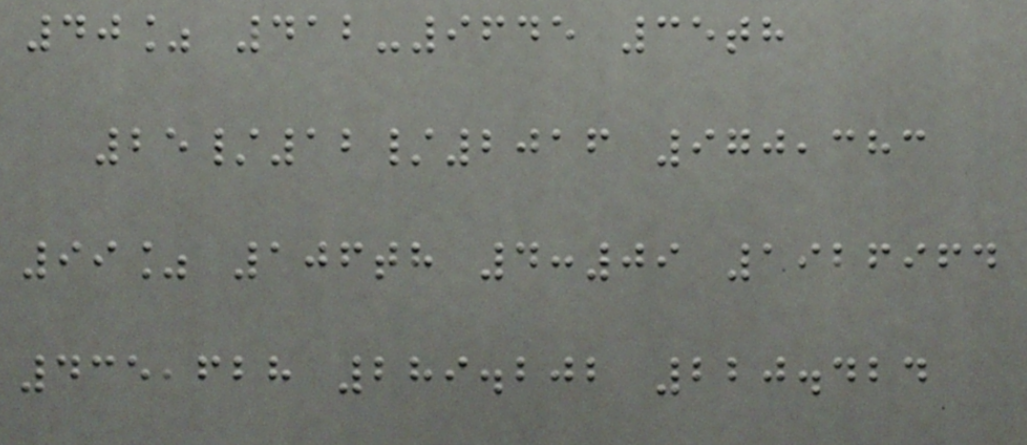40% 412-9645 35th
25/12/2016 970,383
99% 106th 4:09 1926964
435,628 289.202 220.424
